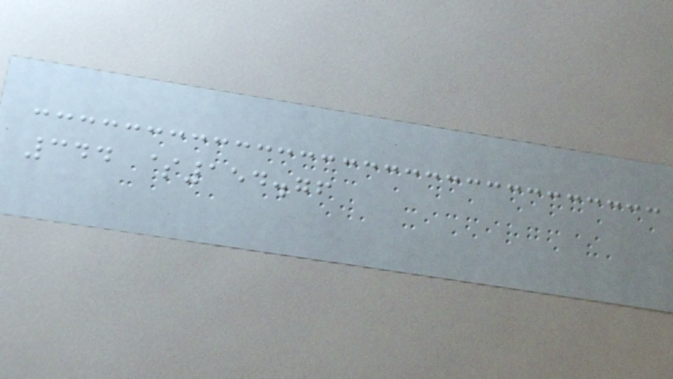344 $154.76
